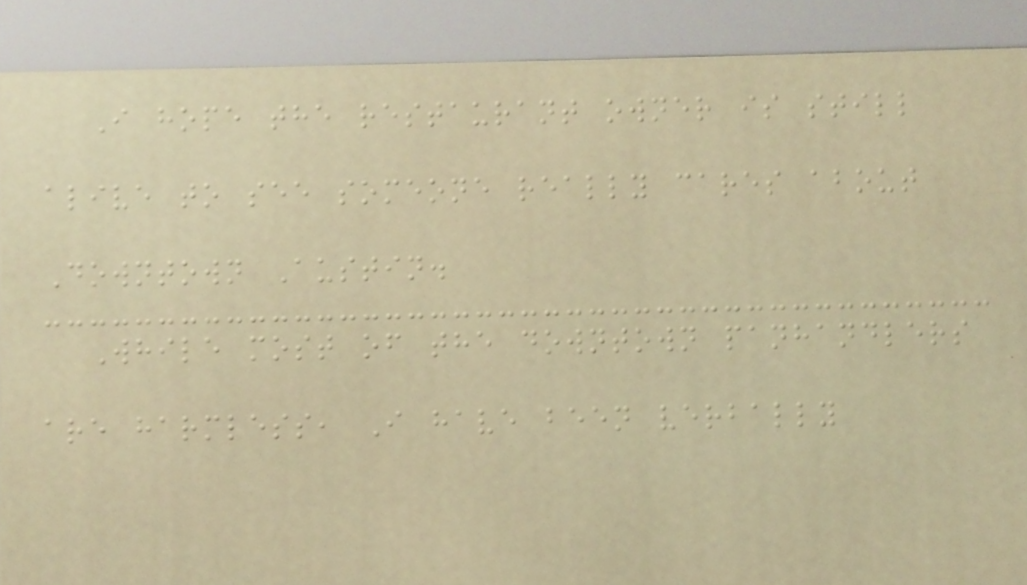I hope the restaurant owner is still
alive to see someone really cares about
Downtown Austin.
While most of the downtown panhandlers
are harmless, I have been verbally
